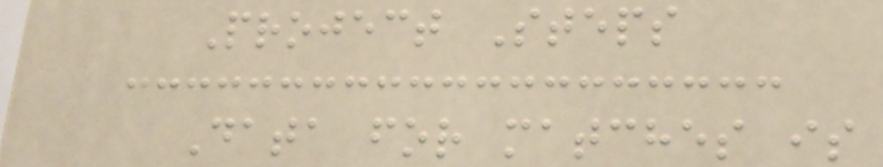Project Steps
Data for matches is
